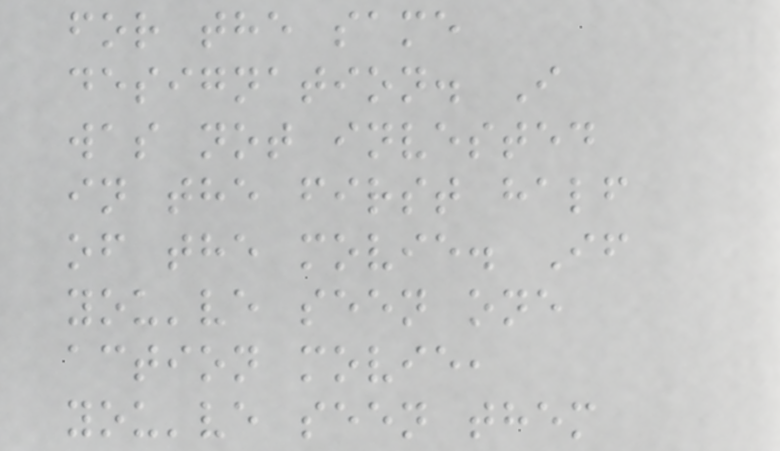for the same
designation. I
was not invested
in the first half
of the movie. If
you've seen one
action movie,
you've seen them
